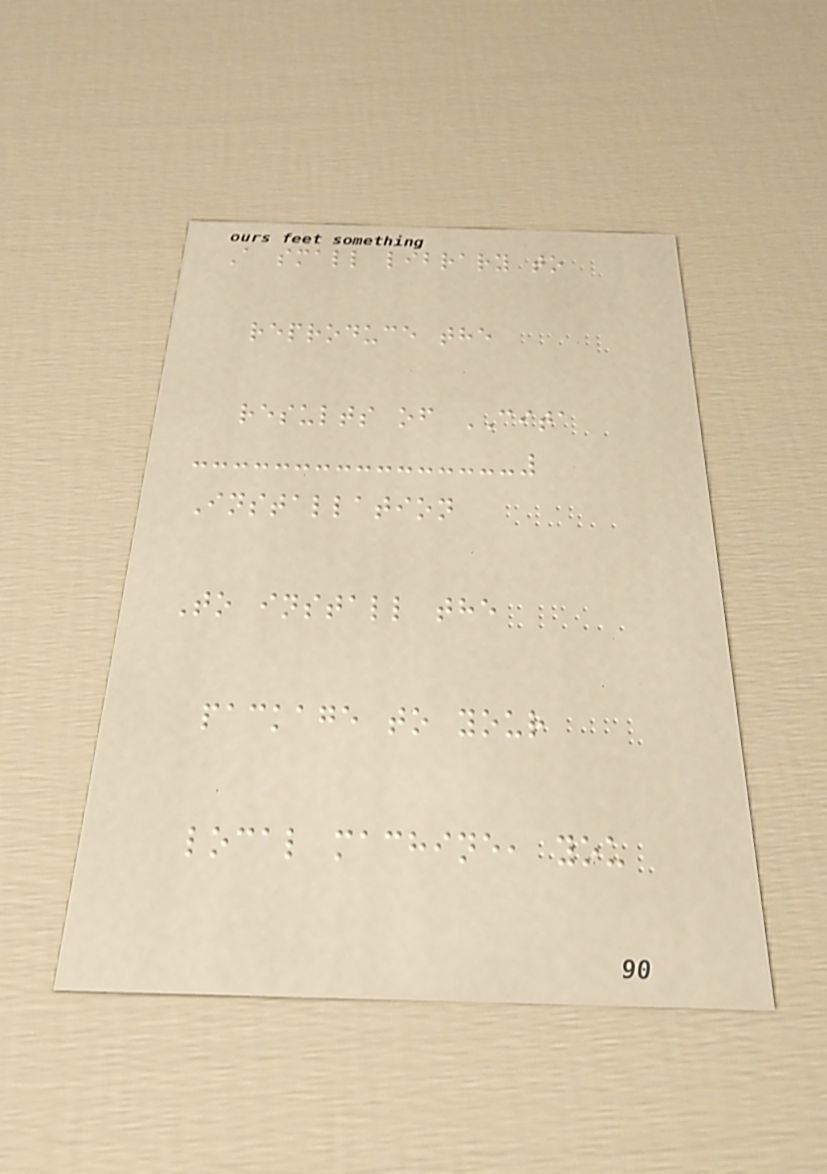A small library to
reproduce the
results of CITA
Installation
To install the
package to your
local machine, you
